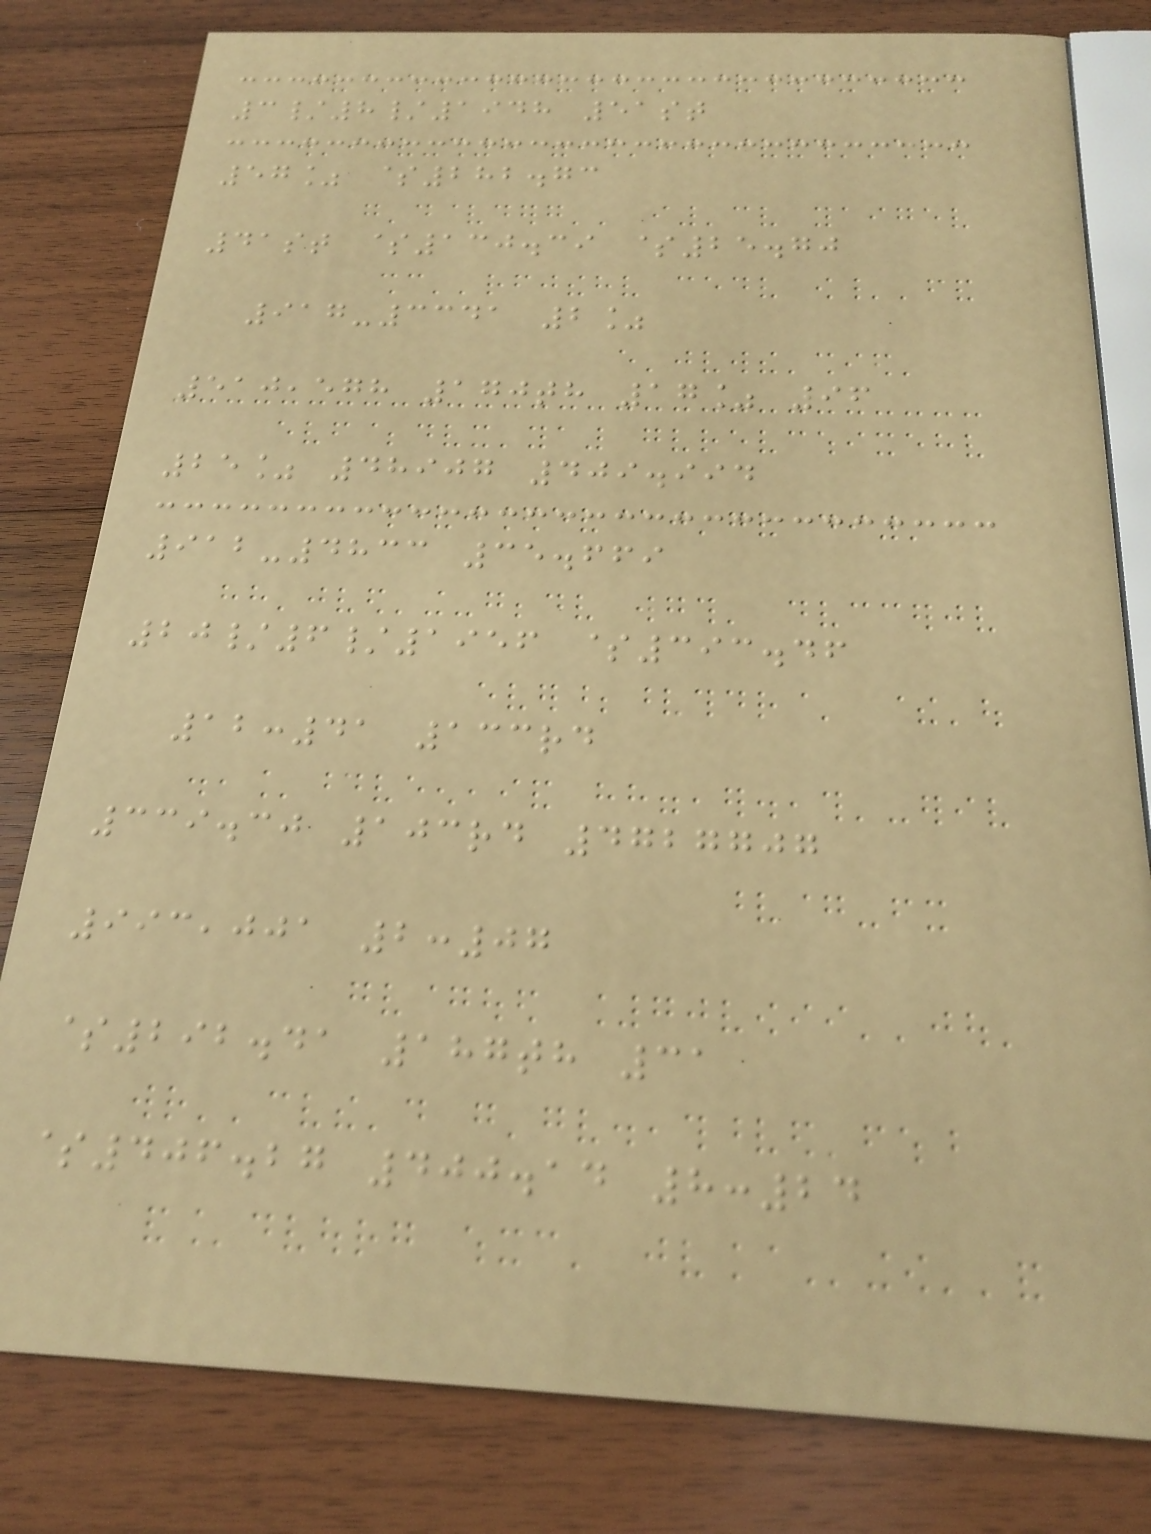3/8/1948 51st
57% $282.73
41st $130.39 $25.70
917-3341 2%
510,578 170th 17% 96
25% 48907 409.994
912-4833 35.669
20/6/1956 $393.46
12:41 133rd
339.30 103rd 4727707
993,001 2:07
$292.41 187th 31
$406.27 400.14 8:24
